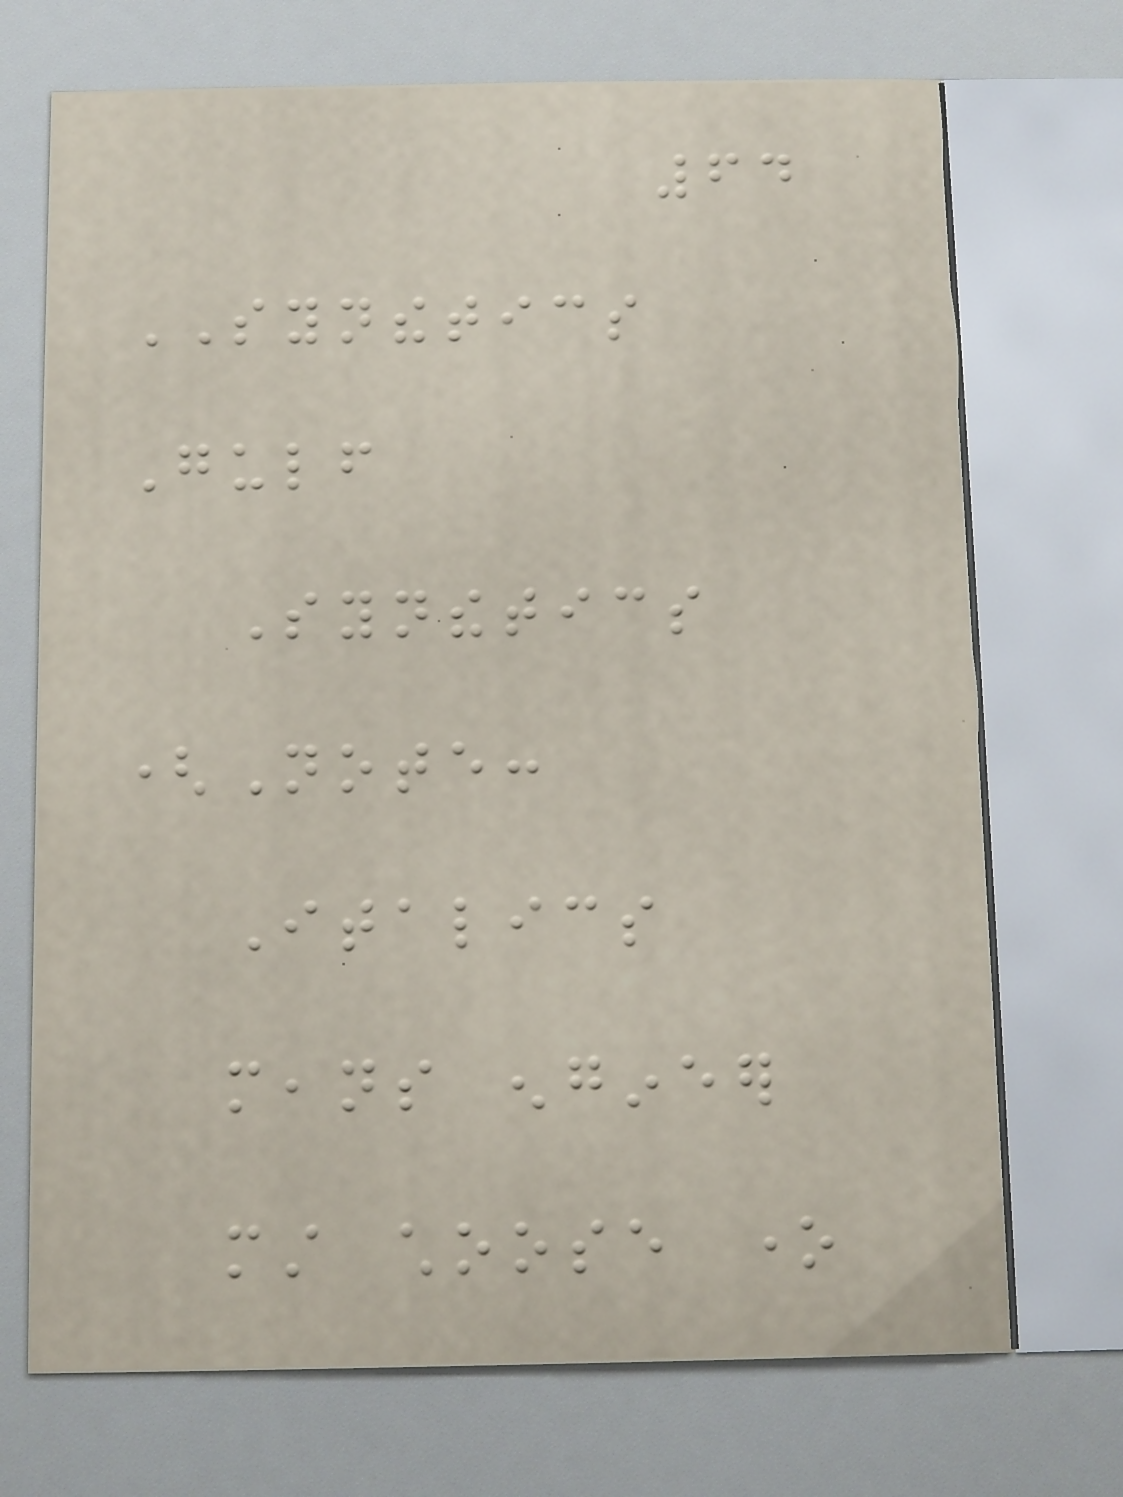64
SYNTHETICS
Gulf
Synthetics
(Note:
Italics
means engineer
must choose one
